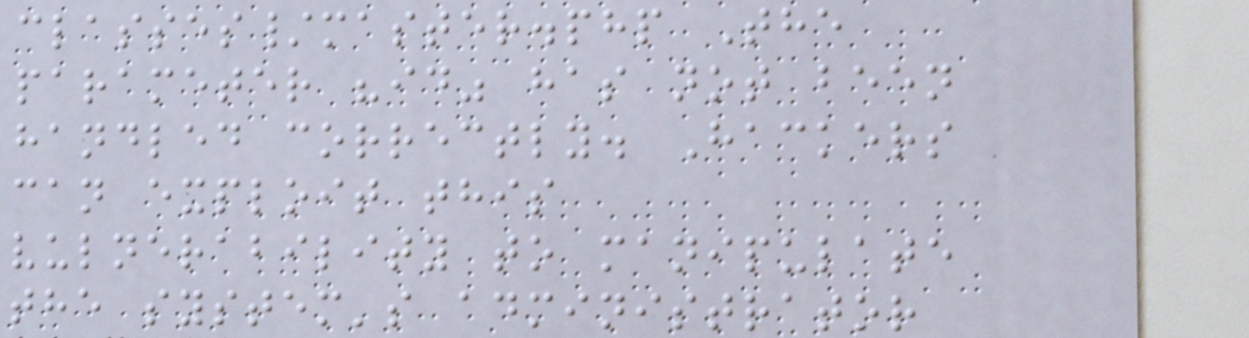classes/master.php The
parameter "id" has not been
handled correctly. Hackers
can exploit this
vulnerability to manipulate
the system's administrator
